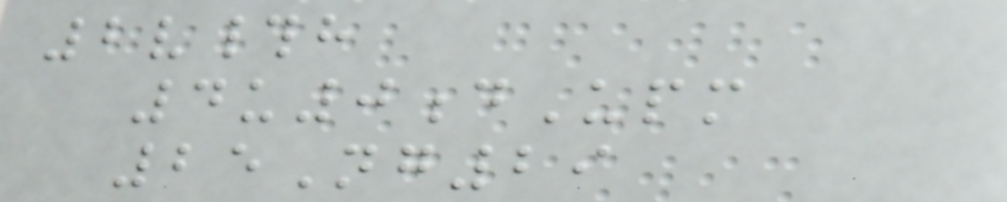2v#h
4u0dUpm
25Ng29
